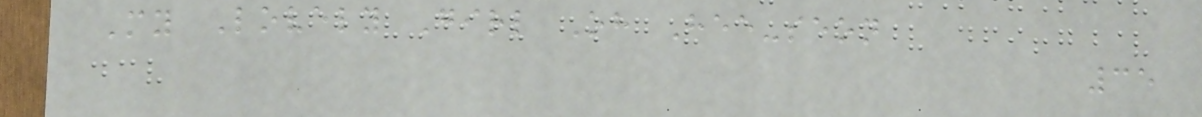My Lovely Girl Oh Hee-seon
35
